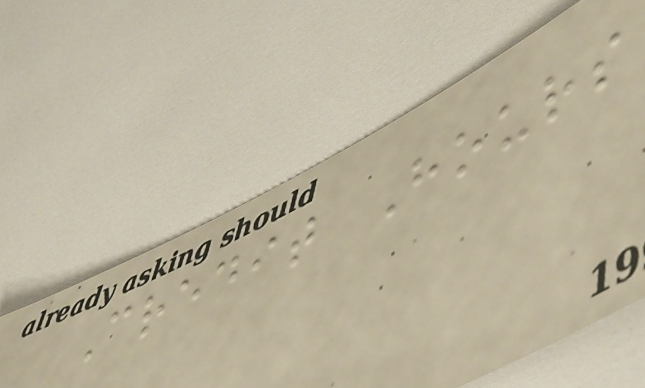Credit Hours
